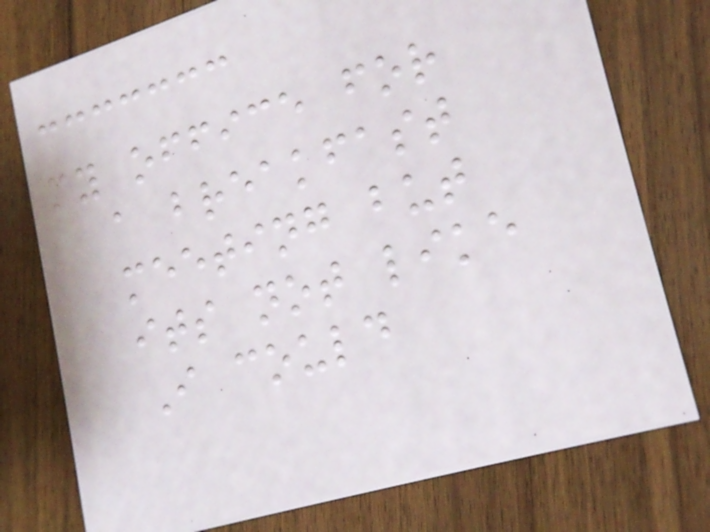my office for
a breakfast
meeting but
its not like
I could
